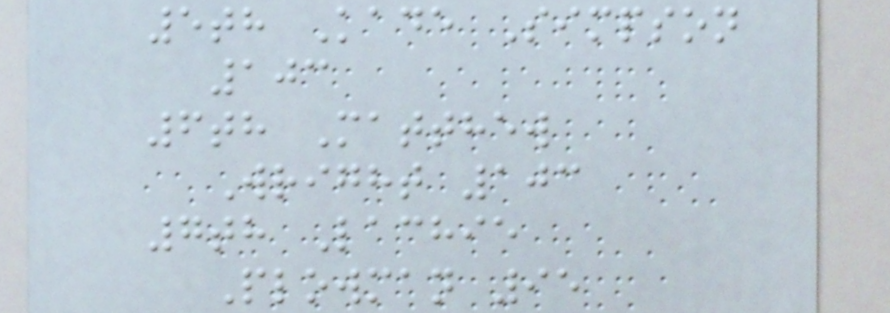5th Kade Simpson
103
6th Matthew
Wright 103
7th Lachie
Plowman 95
